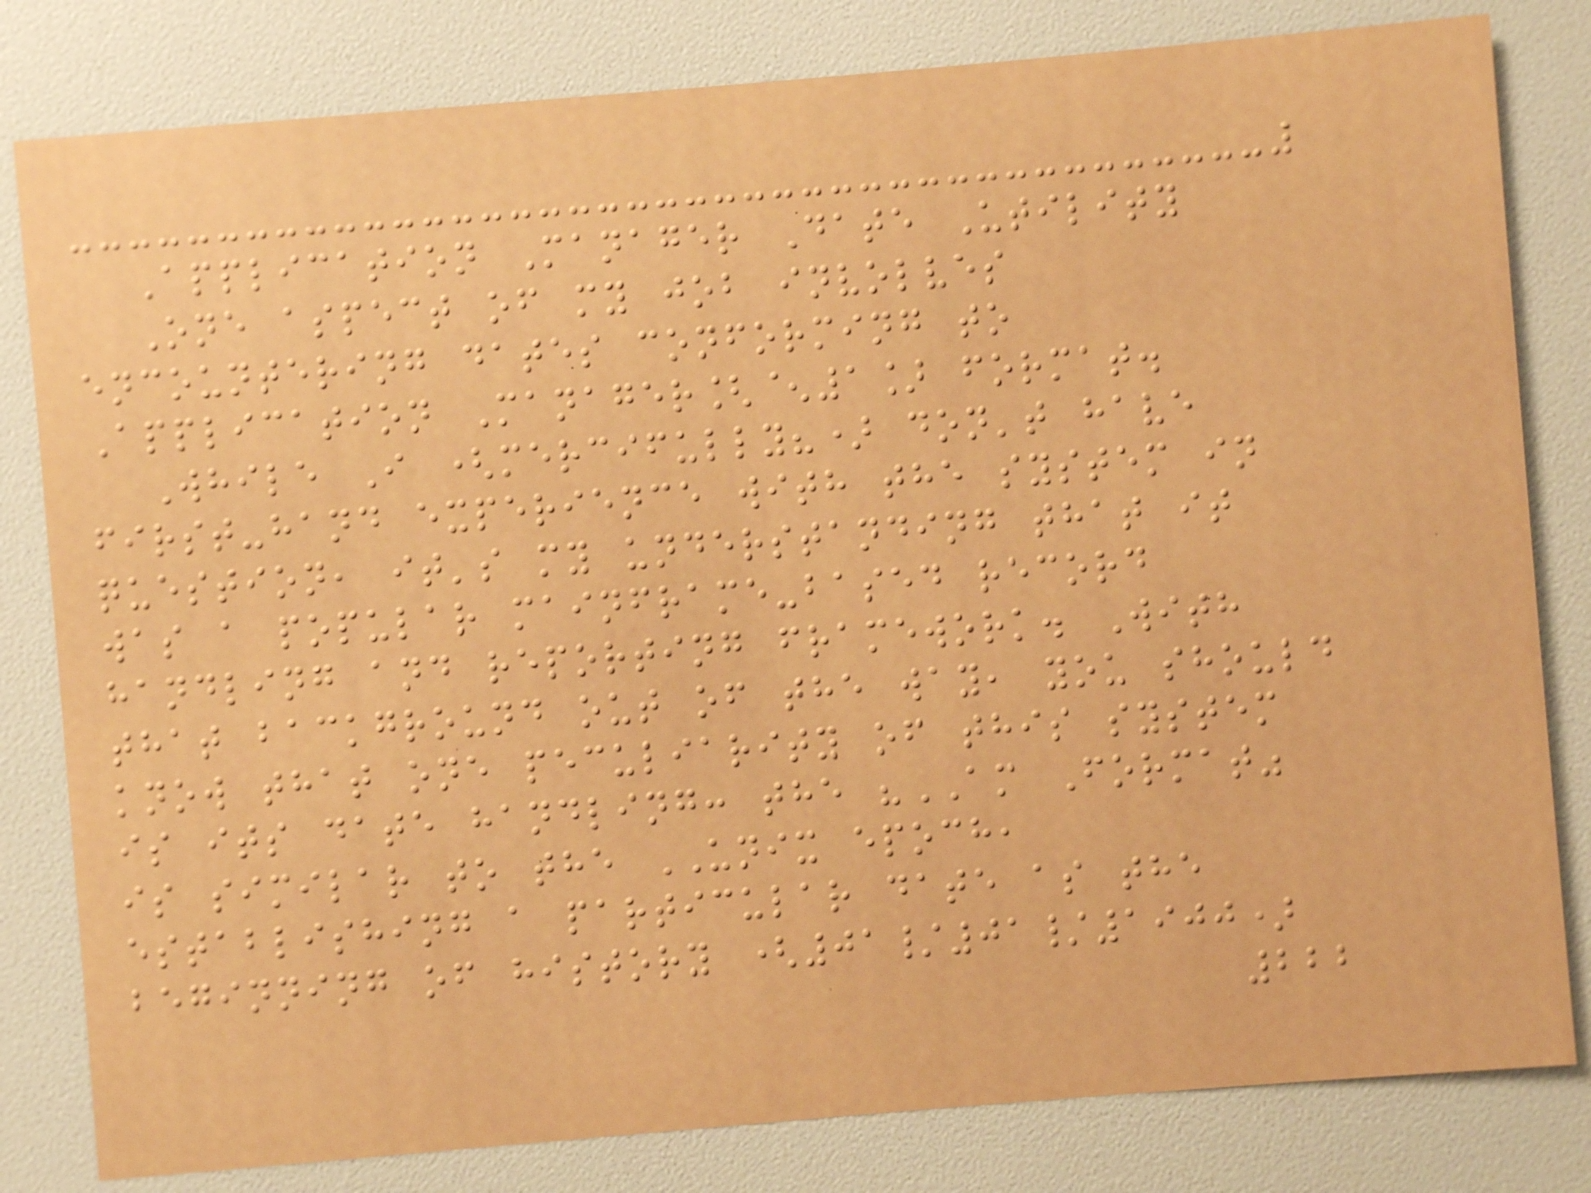Application Manager Date Utility
One aspect of my job involves
encountering dates conforming to
Application Manager[^1] format.
While I (mercifully?) don't have
first-hand experience with the system in
question, it's my understanding that it
was a popular mainframe-based record
handling and reporting framework. With
that background out of the way, you should
know that one peculiarity of this system
is its date handling: the "AM Format"
is similar to the UNIX epoch,
establishing a particular date as the
beginning of history (01/01/1900)
222
